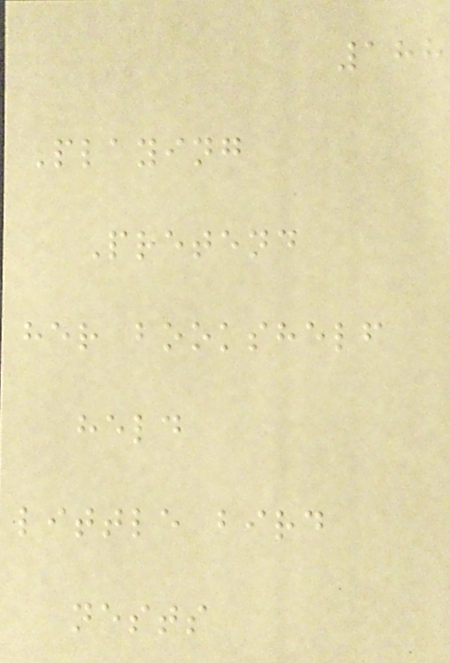188
Playing
Pretend
her bookshelf
held
little bird
nests
